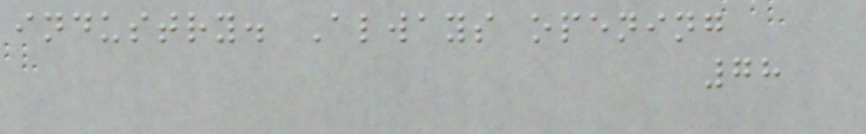industry. Always opening
78
